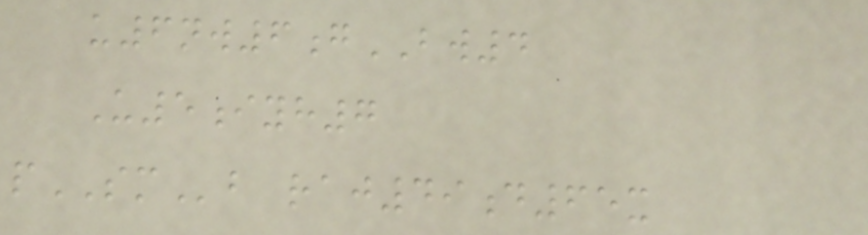u6nw6gBW4
U5iyh7
pSMb raj49d65x
